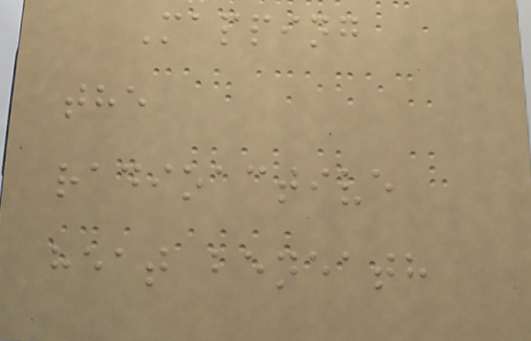Mapping
the
radioactive
heat beneath
